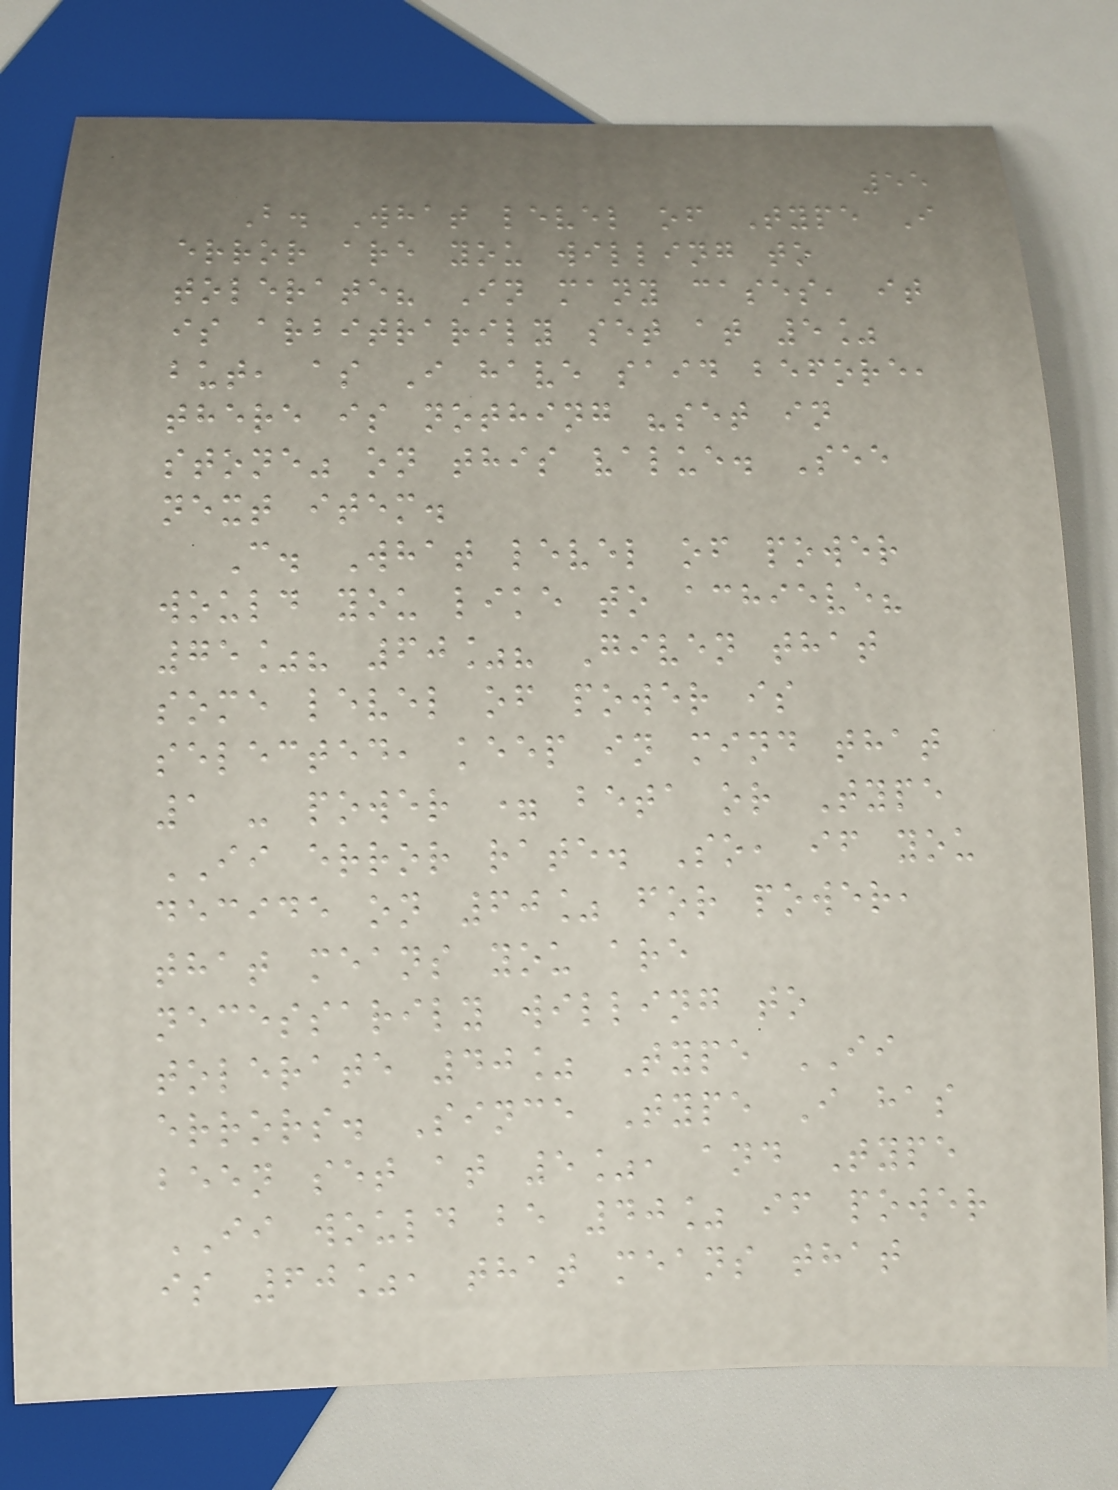55
B. What level of Type I
error are you willing to
tolerate? In many cases, it
is arbitrarily set at 5%
but, as I have said before,
there is nothing "set in
stone" on this value. See
next item.
C. What level of power
would you like to achieve?
75%? 60%? Given that
some level of power is
selected, keep in mind that
1 - power = beta or Type
II error rate. So, if you
decide on 60% for power,
that means you are
necessarily willing to
tolerate 40% Type II
errors. Since Type I has
been set at 5%, and Type
II would be 40% if power
is 60%, that means that
